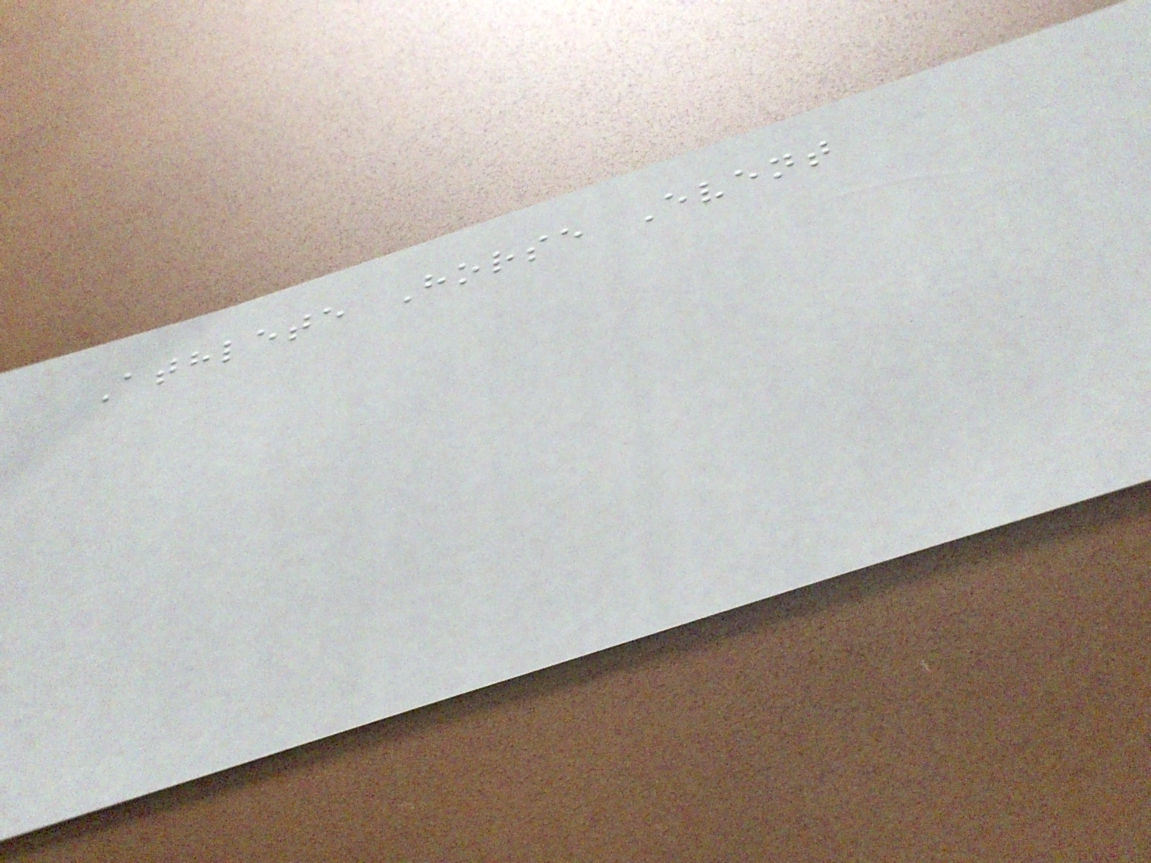Athlete Horse Event
